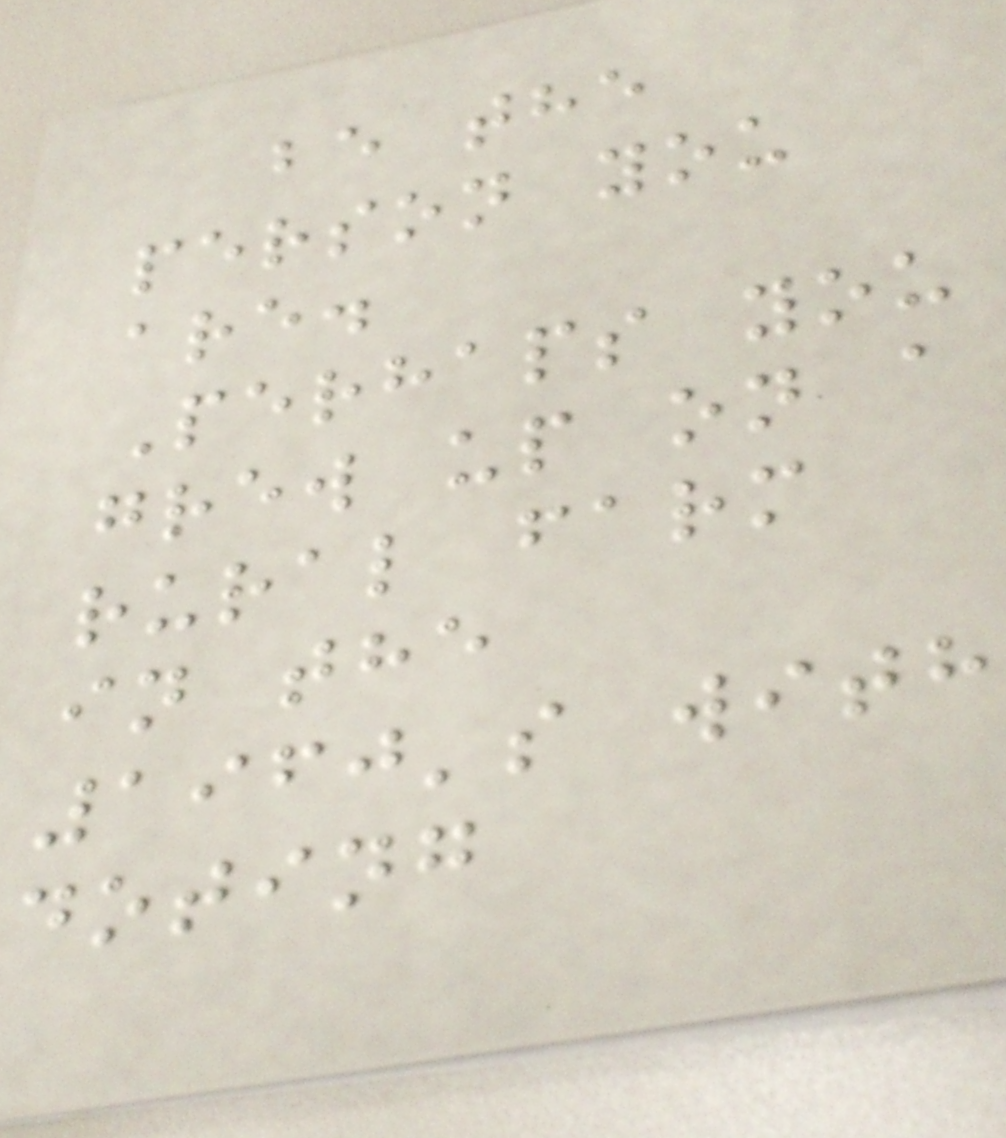be the
person you
are.
Perhaps you
grew up on a
rural farm
in the
1960's with
doting
